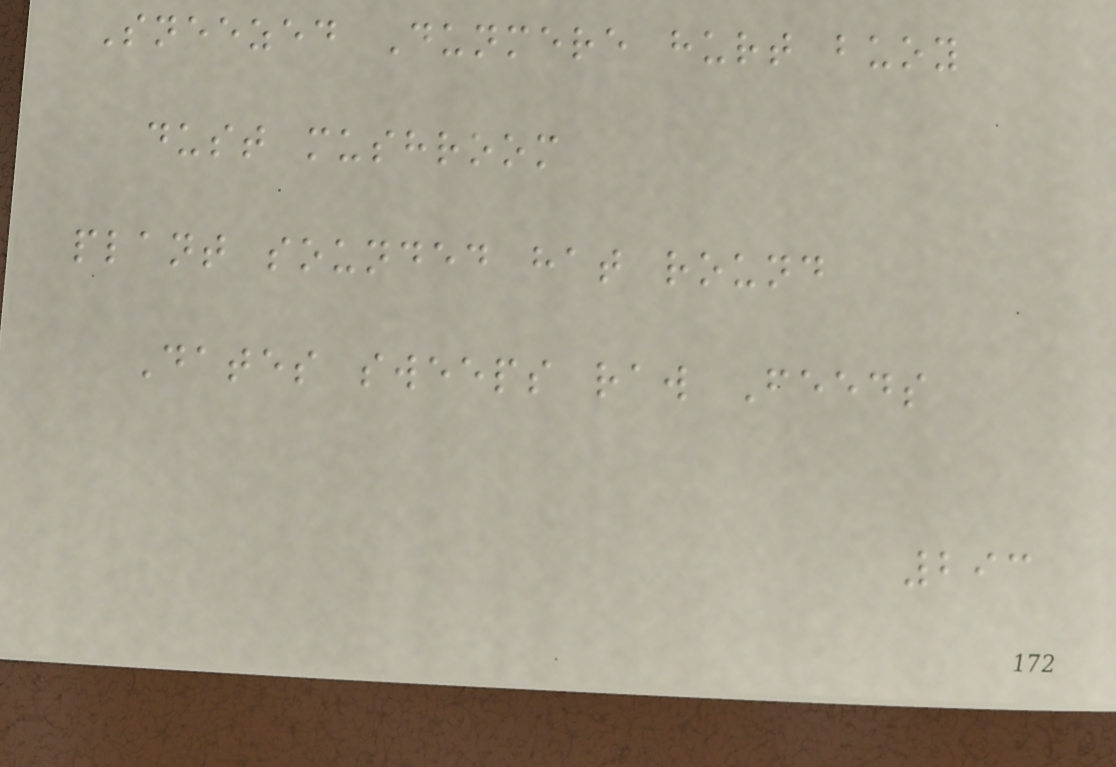Sneezed Dunmere hurt buoy
dust mushroom
plant sounded hat round
Dates sweeps raw Feeds
293
